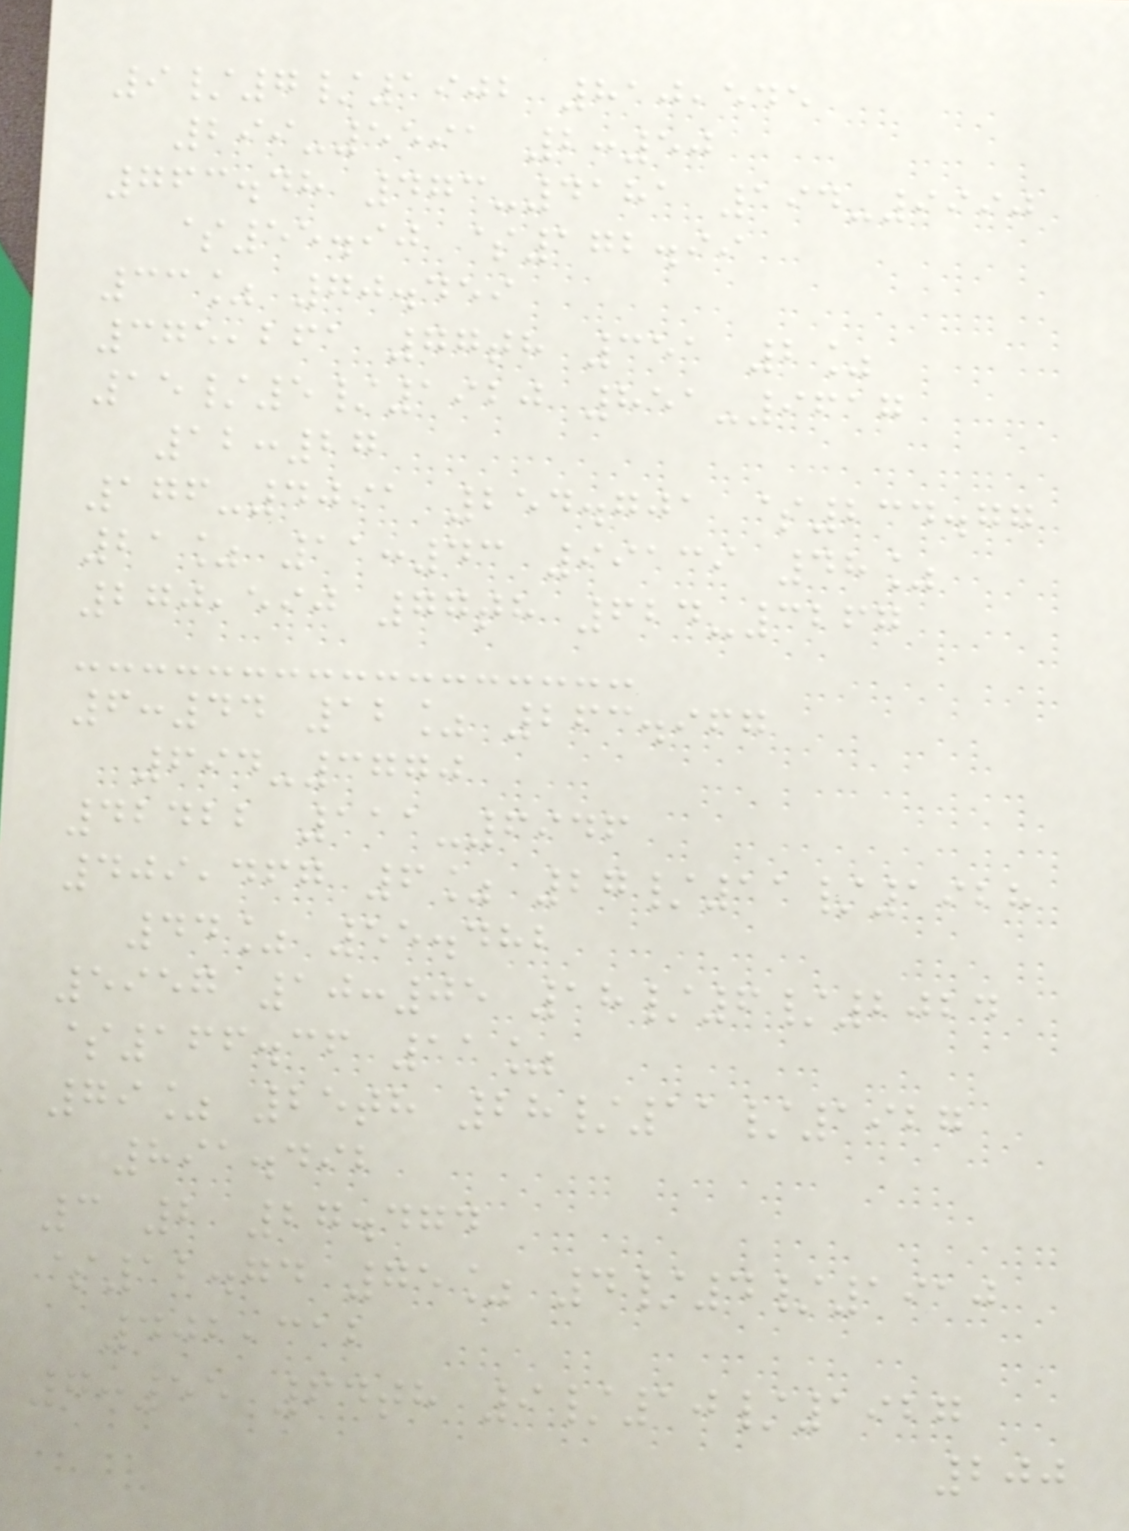9/7/1902 810,545
299-5591 2:50
763.48 473-4181 194-9990
$55.90 $172.99
33% 70.459
375,261 77th 351 2%
15/5/1920 851-9617
12:27
176-4091 254.701 $234.77
21% 11:43 99139 48%
270,590 77th 624-3267
6:44 12% 263.967
694-3770
42422 111-6946
409,467 6% 27/11/1928
44% 55.482
5957 10:05 18/6/2024
$166.36 11%
79% 25th 28/11/1927
891.492
3 2 27.474
$12.74 75% 4/4/1910
402,312
7:55 64th 9/10/1927
200
